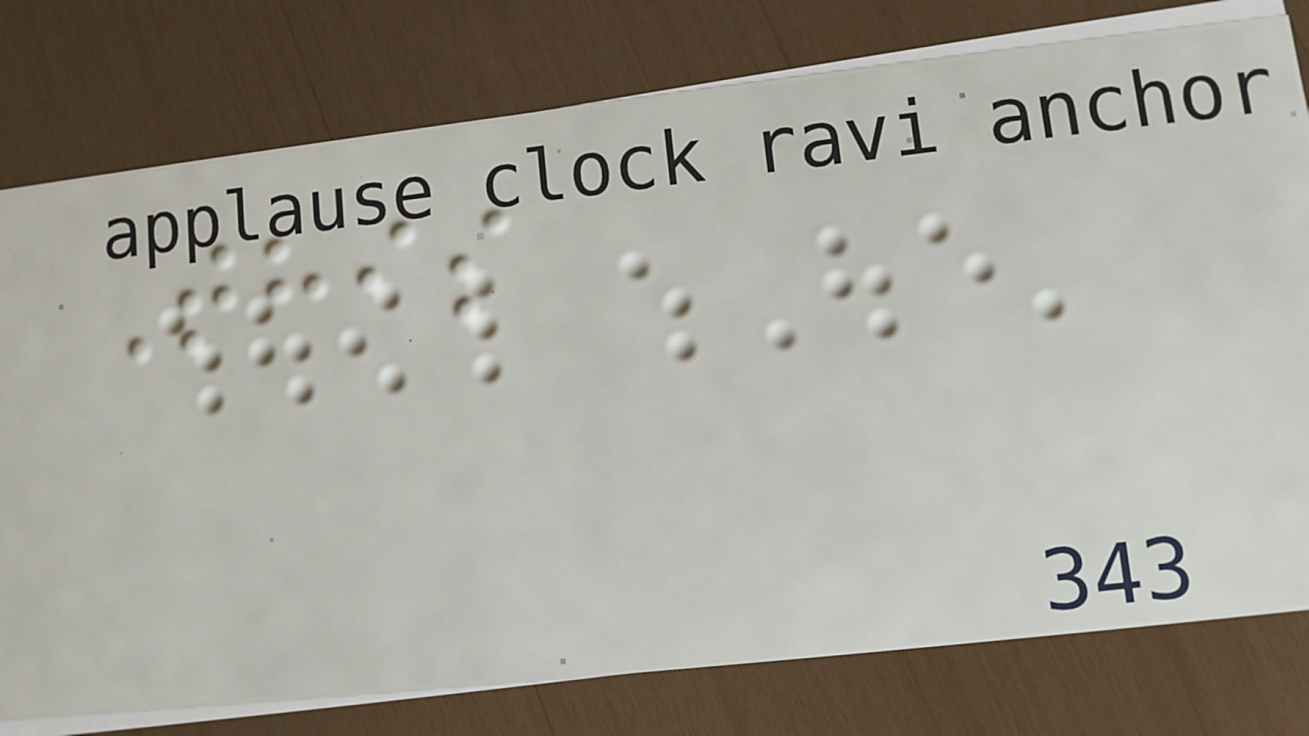This
